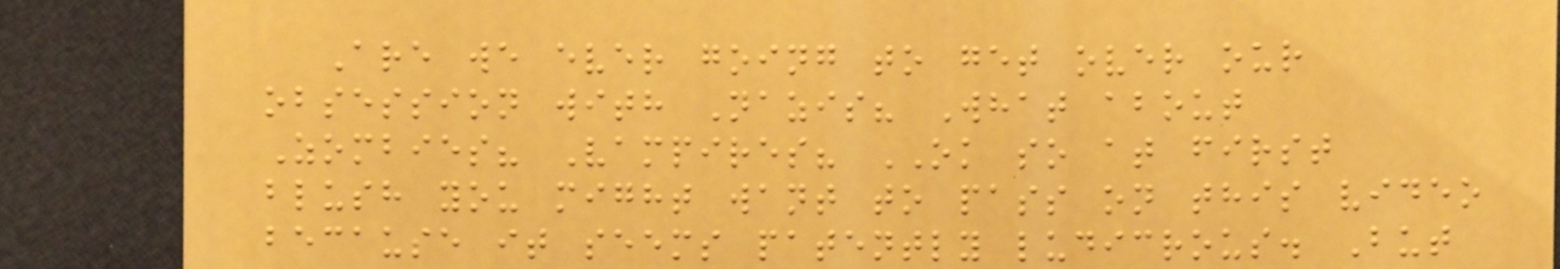Are we ever going to get over our
obsession with Nazis? What about
Zombies? Vampires? OK so at first
blush you might want to pass on this video
because it seems patently ludicrous. But
